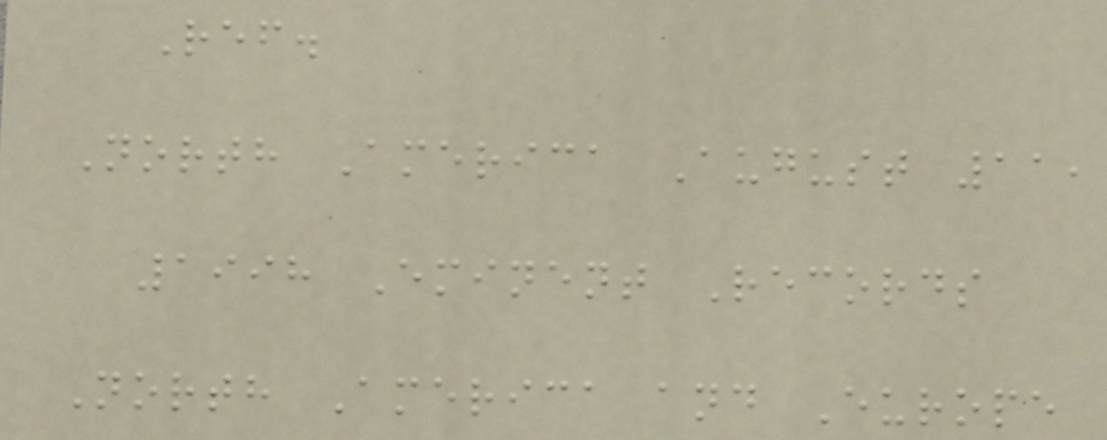Ref.
North America August 11,
1998 Eminent Records
North America and Europe
